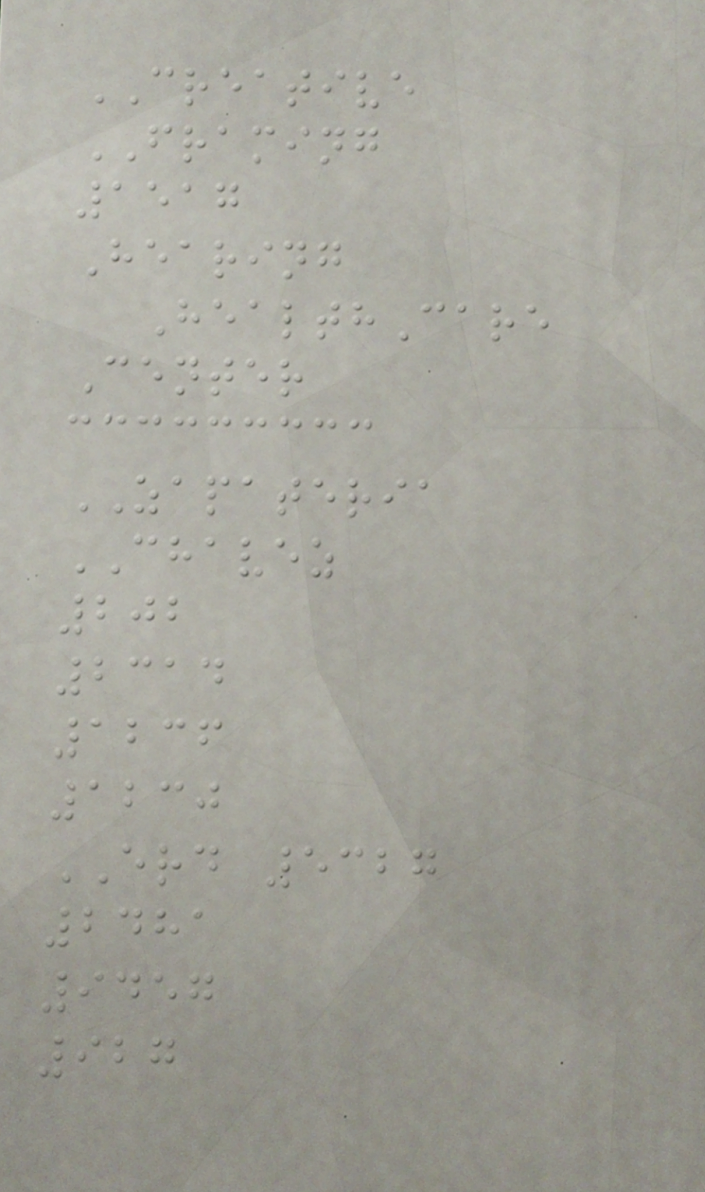CREATIVE
FRAMING
1517
Hearing
HealthCare
Center
ZAPATERIA
CHAVEZ
202
2314
1236
1230
ERD 5327
2481
9457
927
